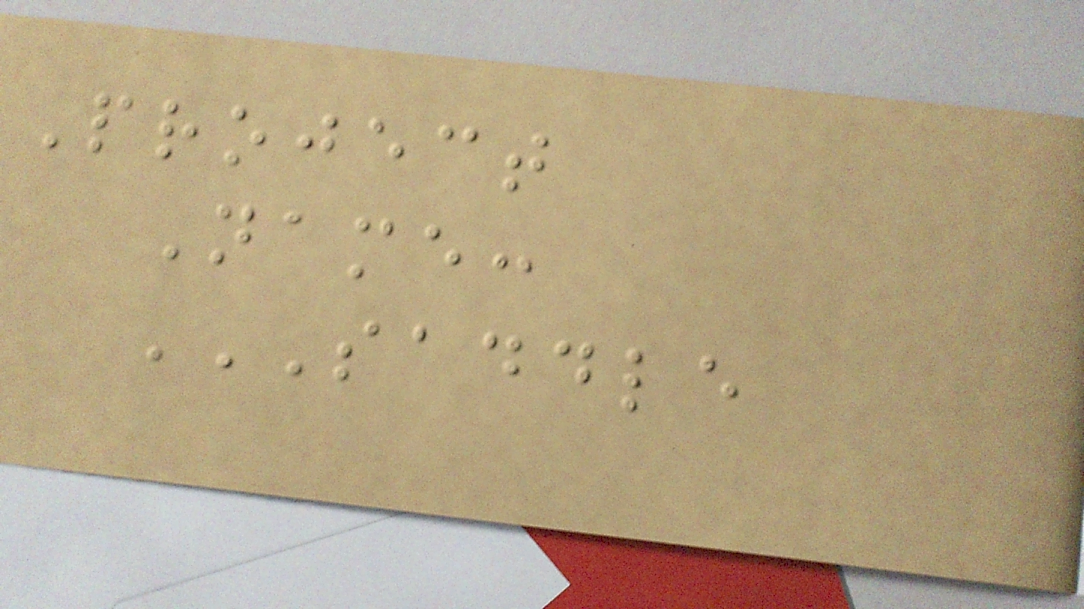Project
Name:
SADDLE
